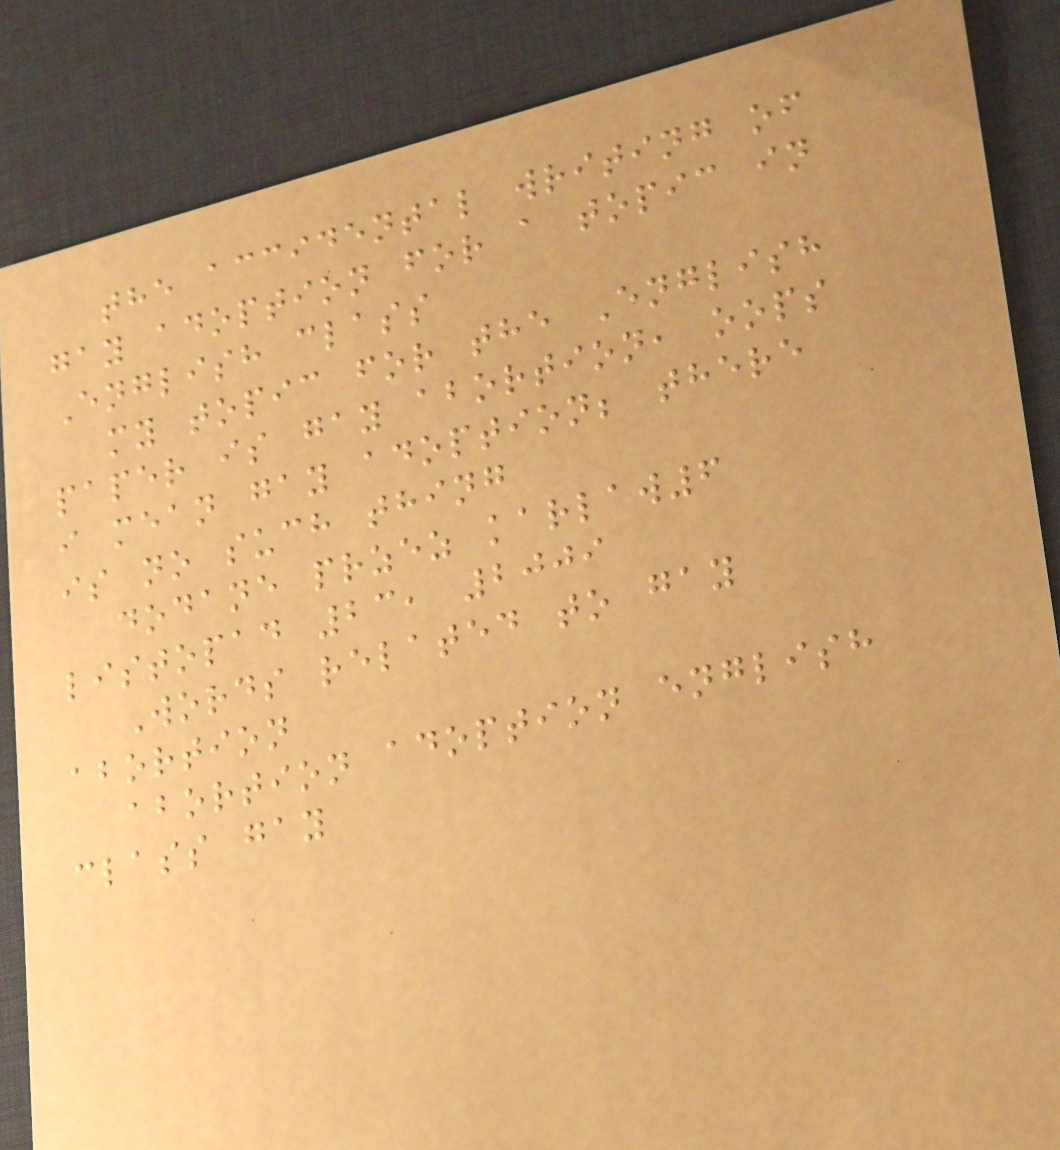the accidental writing of
gay adoption for a topic in
English class
my topic for the English
paper is gay abortion, oops
i mean gay adoption; there
is no such thing
dodane przez karlaw6
listopad 23, 2009
Words related to gay
abortion
abortion adoption english
class gay
